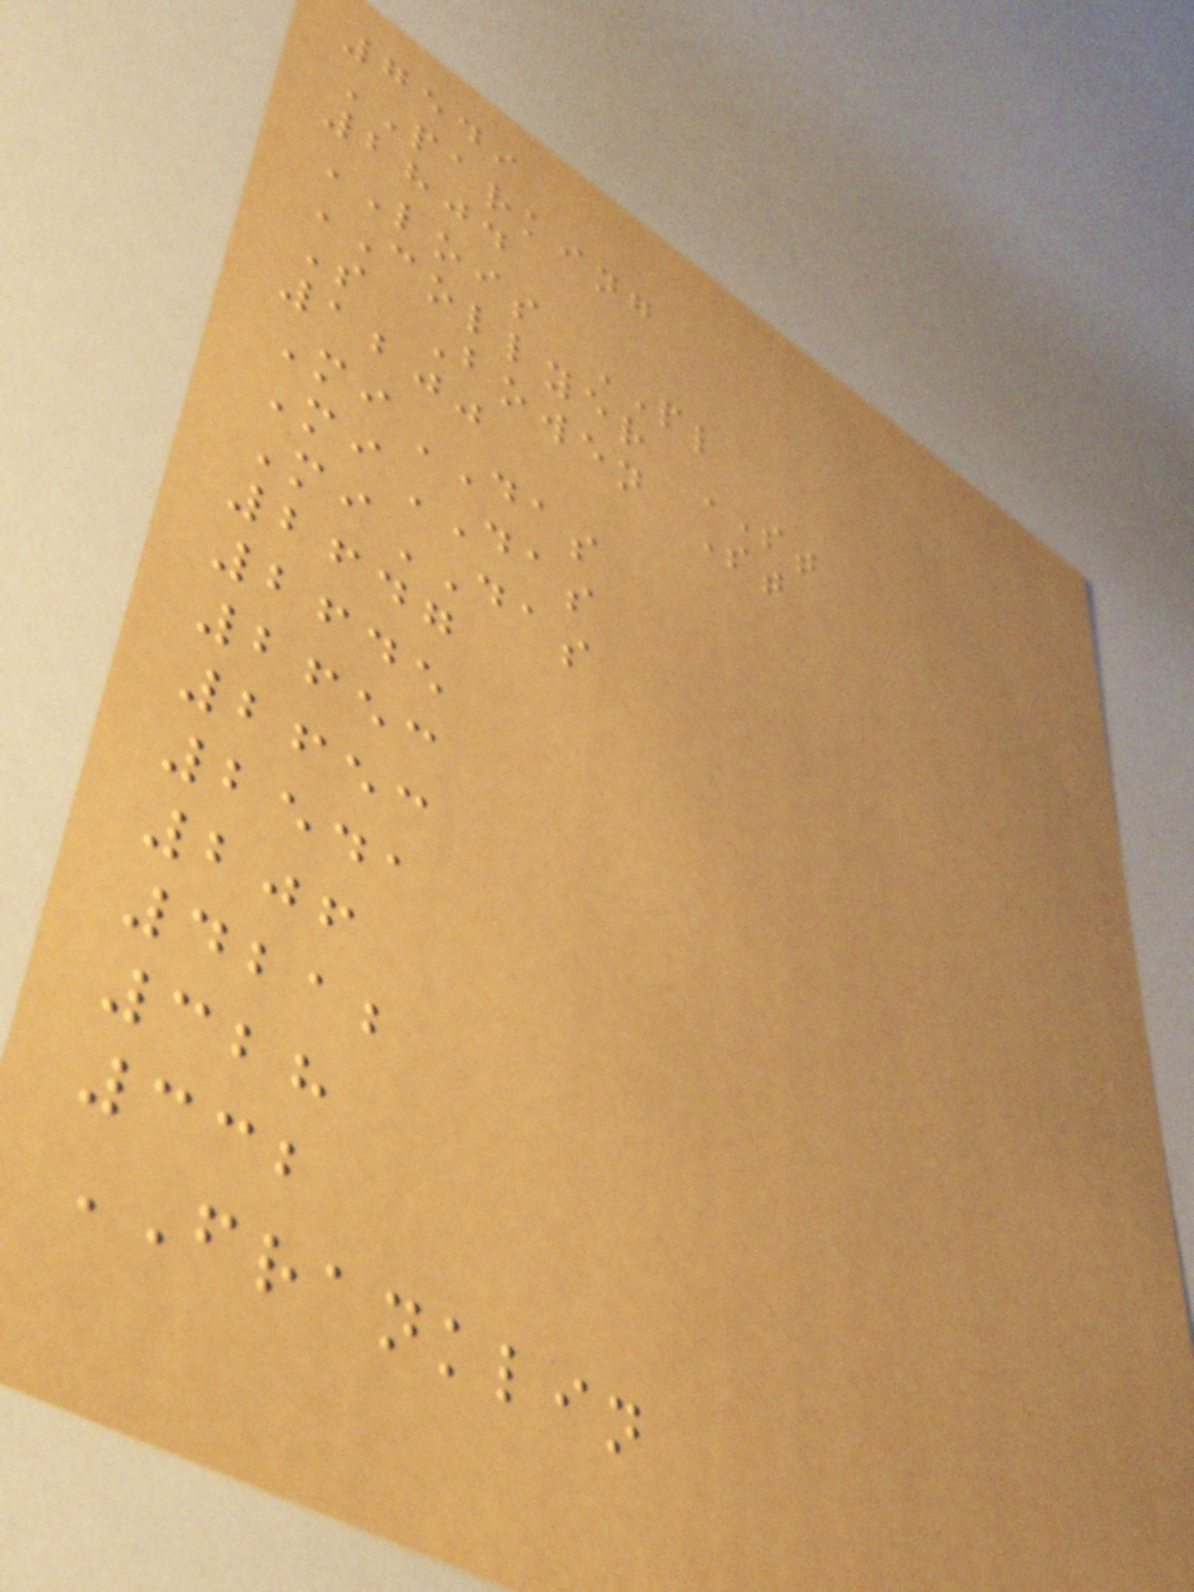7549
PARKING
2804
LOIS PL
COLLYER ST
S Bowen St
1200
MiDAS
MiDAS
MiDAS
2647
2645
2653
2653
2541
206
4212
328
332
FRANKLIN
